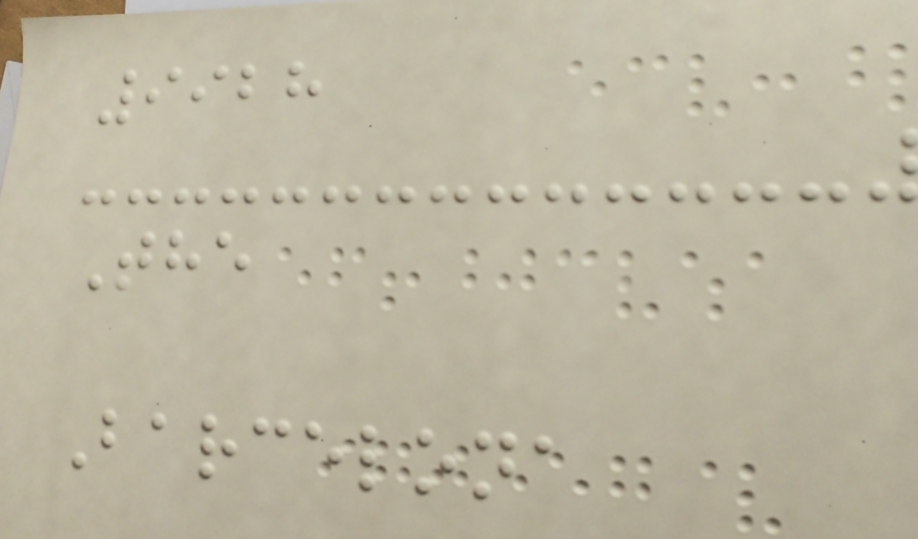9928
The
Barcelona
